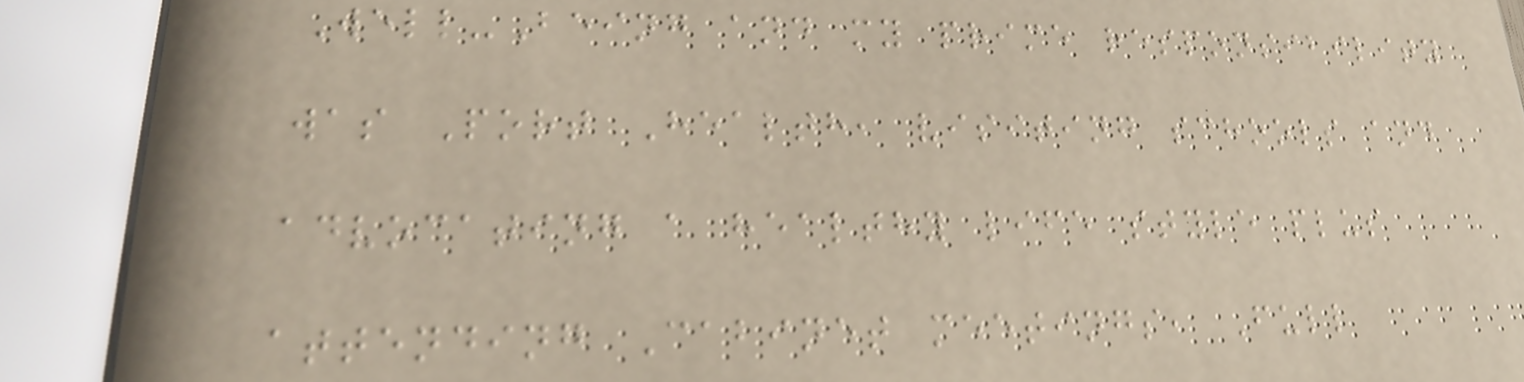Well-Being and my prime responsibility
was Port Health, visiting schools and
advocating a healthy life style plus
attending Cabinet meetings, Full
